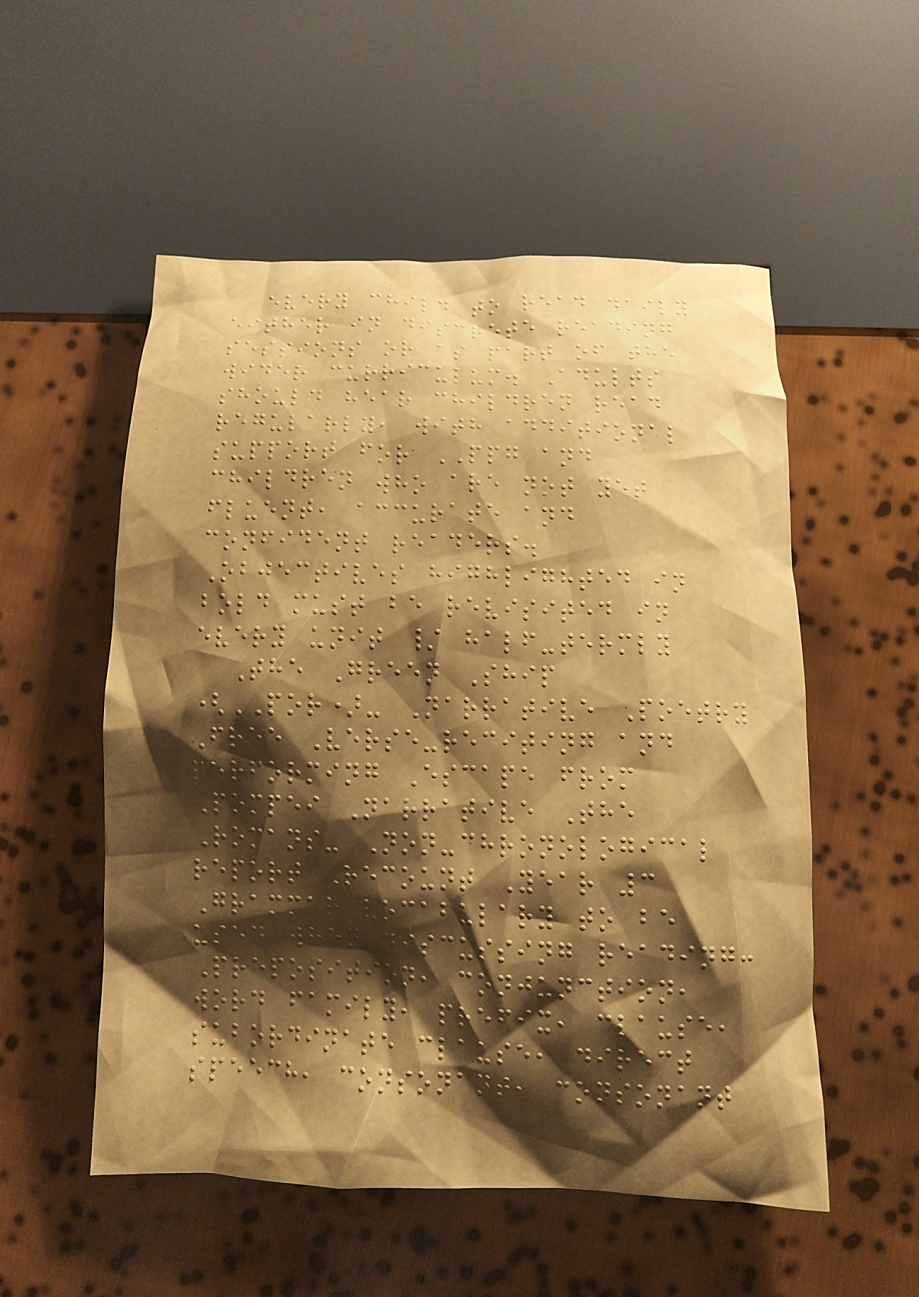every child to read daily
either in discrete reading
sessions or as part of the
wider curriculum. Adults
should hear children read
regularly, with additional
support for PPG and
children who are not yet
fluent, accurate and
confident readers.
Objectives highlighted in
bold must be revisited in
every unit / half-termly
The Green Ship
(POR)- Narrative Poetry
Free Verse-reciting and
performing Escape from
Pompei Narrative The
Romans- Non-chronological
report Recount Year 3
Grammar vocabulary to be
used when discussing reading:
Preposition, conjunction,
word family, prefix, clause,
subordinate clause, direct
speech, consonant, consonant
